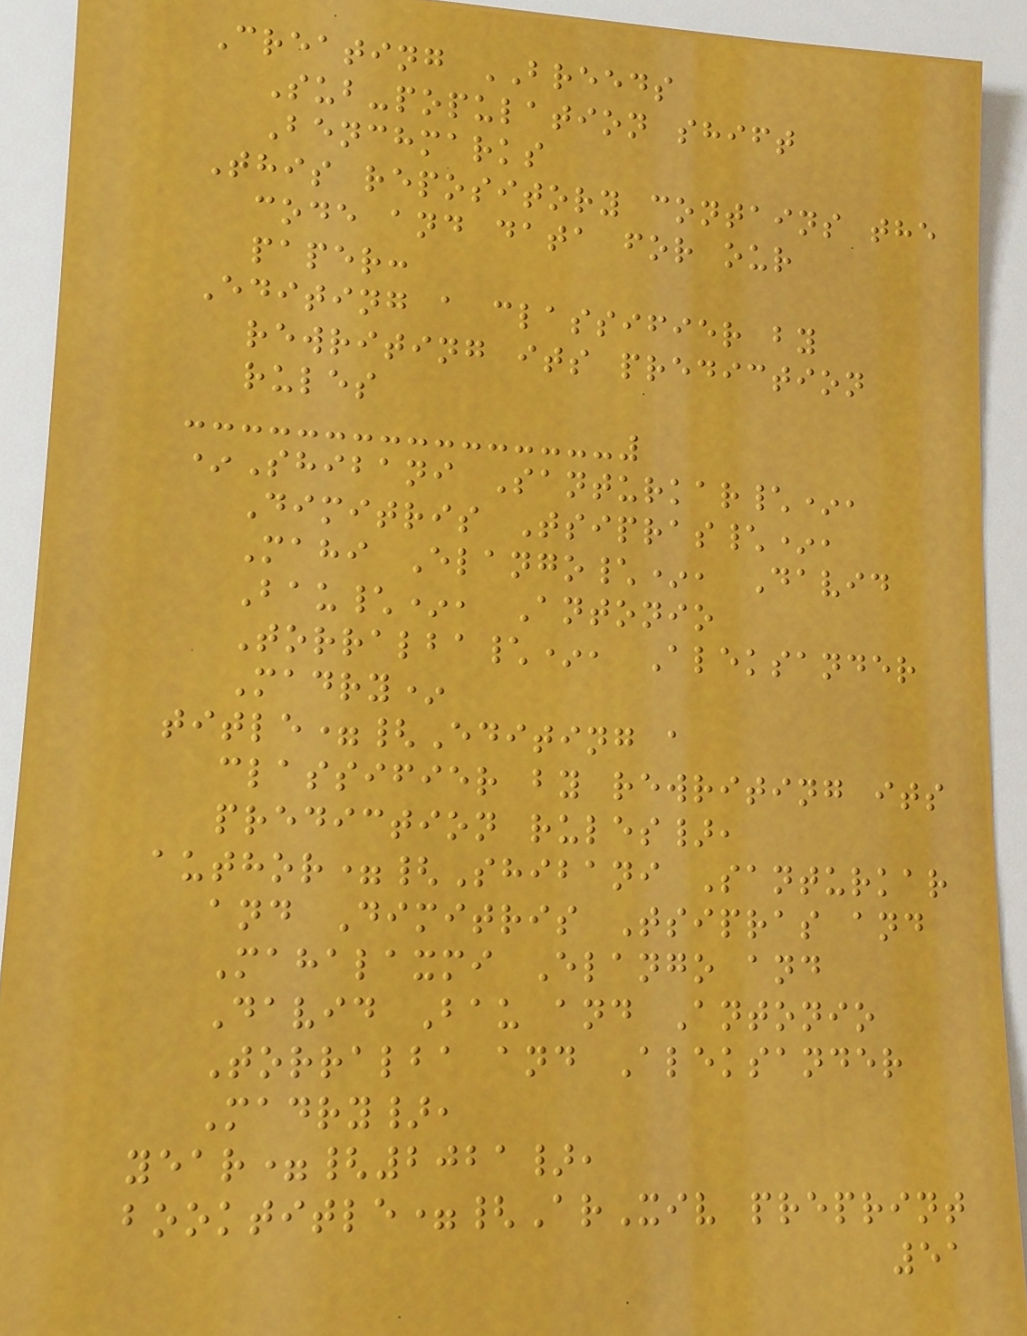Creating BREEDS
Sub-population shift
Benchmarks
This repository contains the
code and data for our
paper:
Editing a classifier by
rewriting its prediction
rules
*Shibani Santurkar\*,
Dimitris Tsipras\*,
Mahi Elango\*, David
Bau\*, Antonio
Torralba\*, Aleksander
Madry*
title={Editing a
classifier by rewriting its
prediction rules},
author={Shibani Santurkar
and Dimitris Tsipras and
Mahalaxmi Elango and
David Bau and Antonio
Torralba and Aleksander
Madry},
year={2021},
booktitle={ArXiv preprint
51
